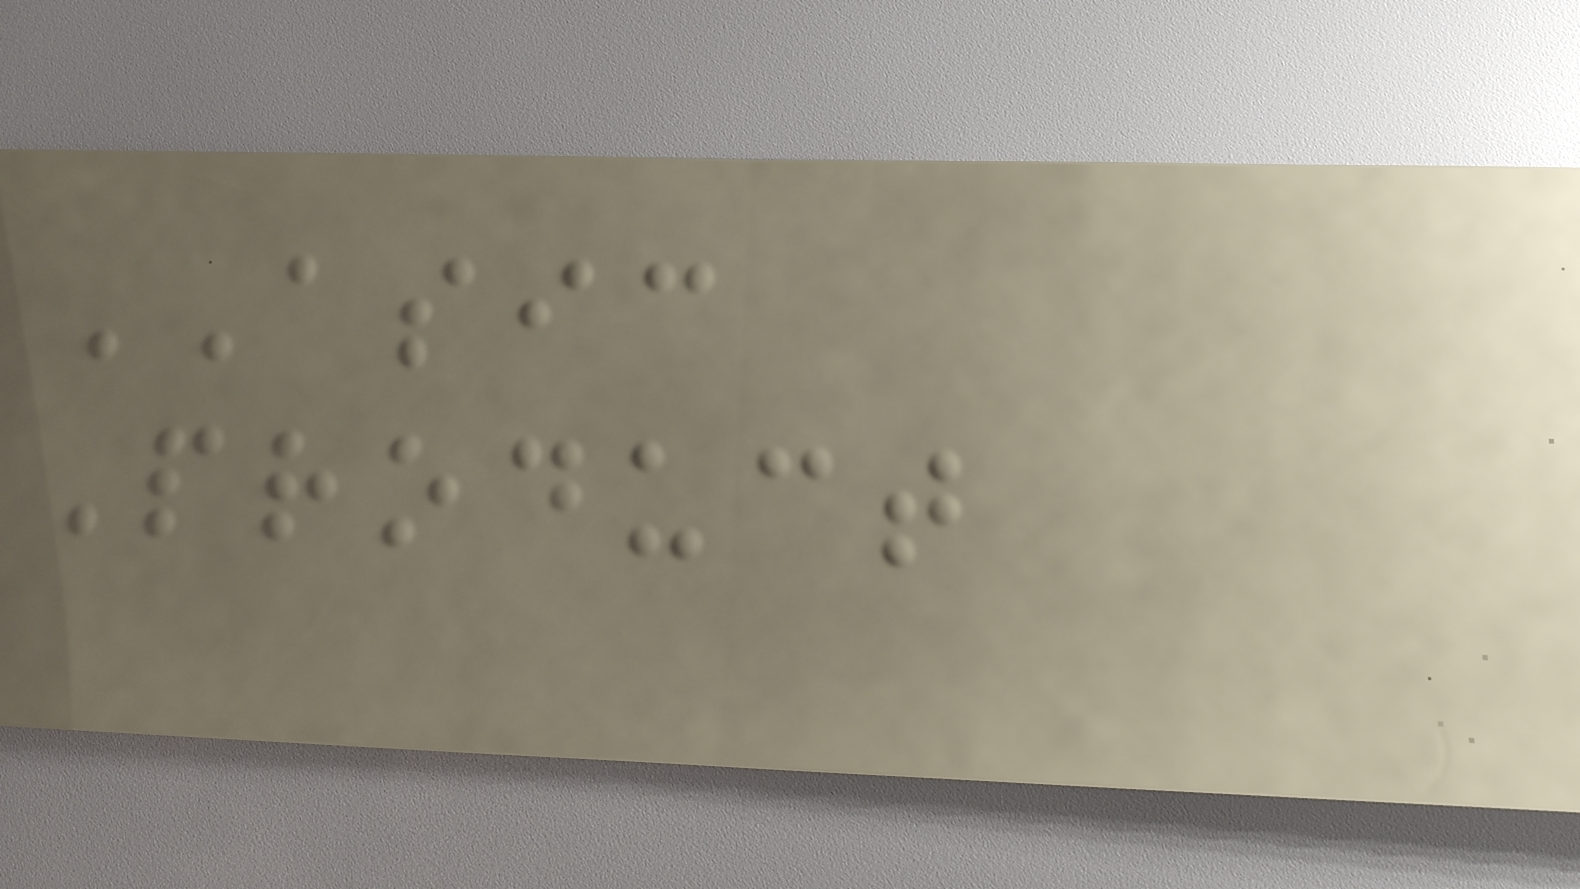ASIC
Product
